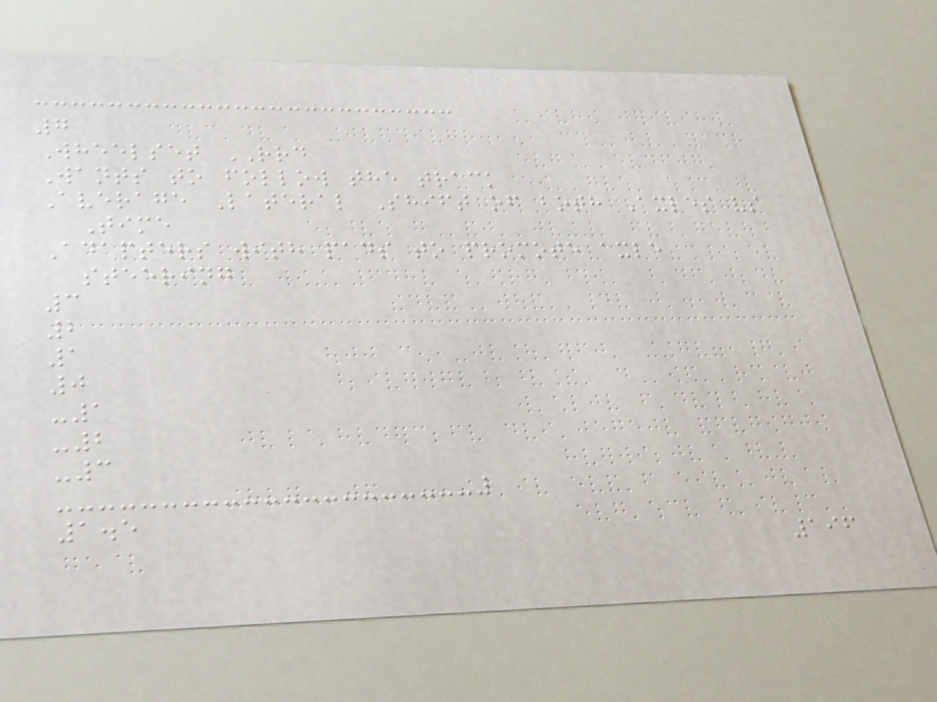7
Wheelset RRD
Wants to follow the track
Average Lateral Shift of both Axles vs
Time
Adapters with pads to promote axle
steering
3
2
1
0
-1
-2
-3
1.5
196
